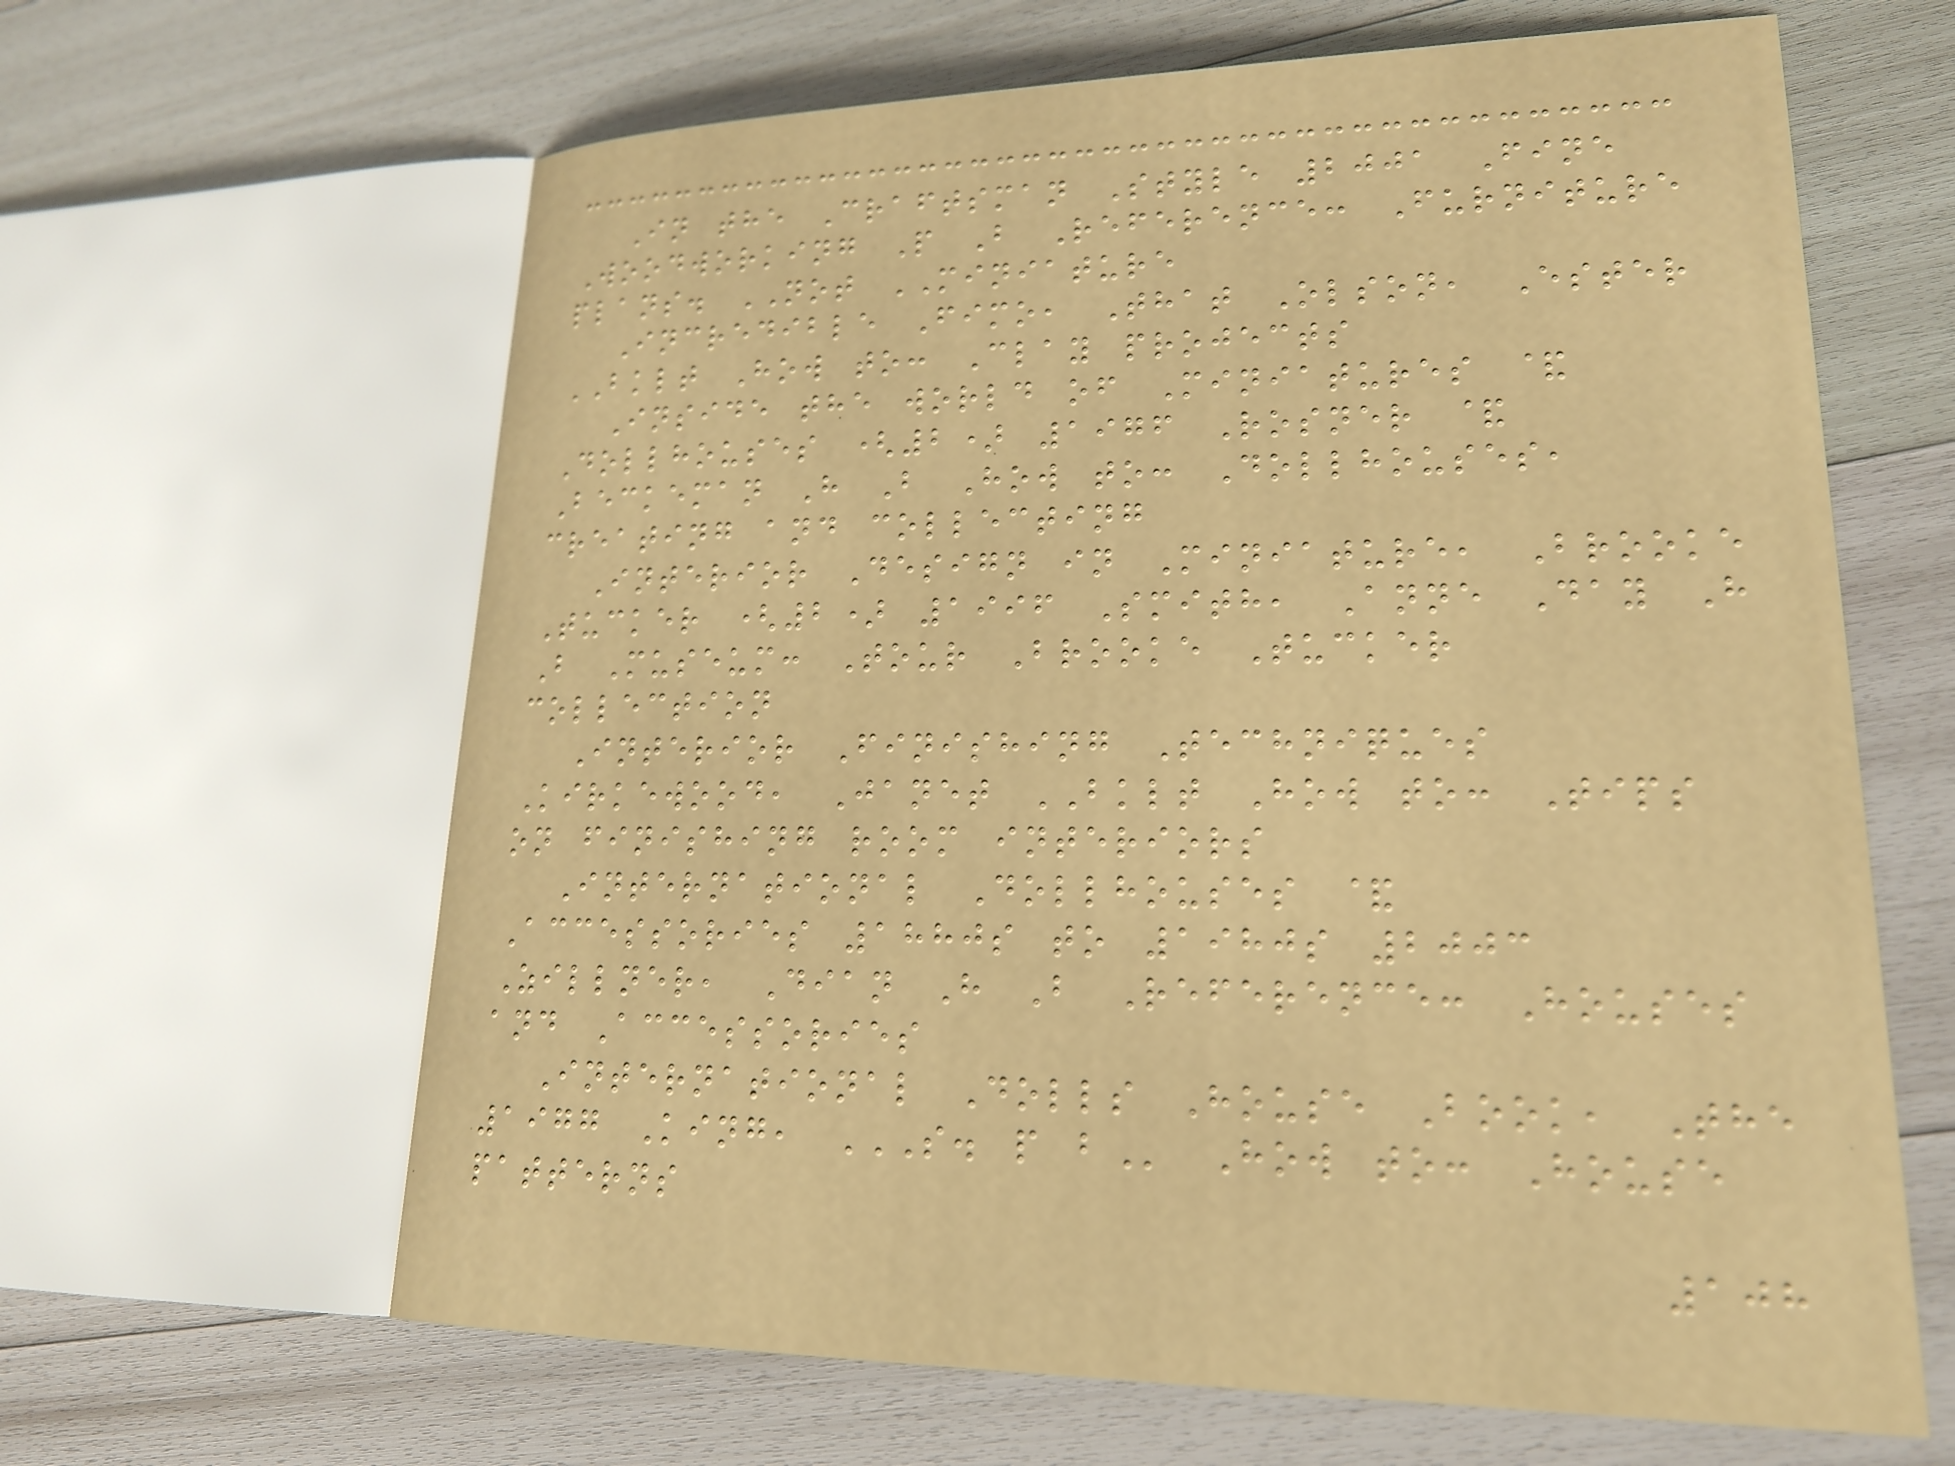In the Craftsman Style 2001 Fine
Woodworking P B Reference: Furniture
plans. NOT MINIATURE
Incredible Fimo, That Olson, Ester
BKLT How to: Clay projects
Inside the world of Miniatures &
Dollhouses (2) 1976 Rosner &
Beckeman H B How to: Dollhouses,
creating and collecting
Interior Design in Miniature, Brooke
Tucker (2) 1996 Smith, Anne Day H
B Museum: Tour Brooke Tucker
collection
Interior Finishing Techniques
Kirkewood, Janet BKLT How to: Tips
on finishing room interiors
International Dollhouses &
Accessories 1880s to 1980s 2003
Zillner, Dian H B Reference: Houses
and Accessories
International Dolls House Book, The
1977 King, S. P B How to: House
patterns
108
